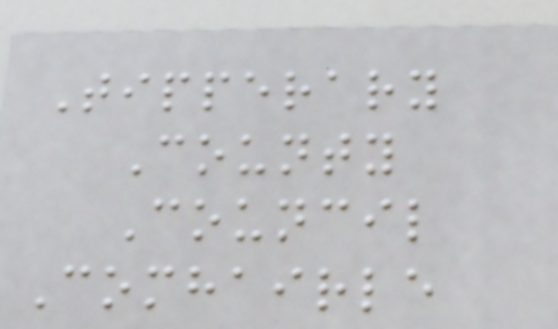Tipperary
County
Council
Comhairle
